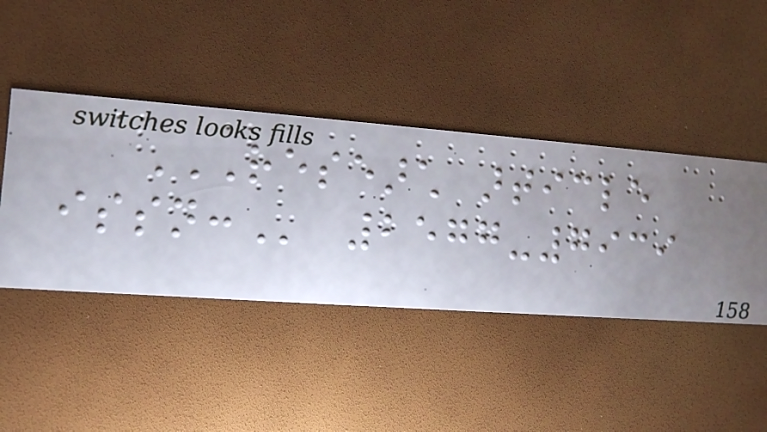RESEARCH ARTICLE
ISSN: 2577-7939
